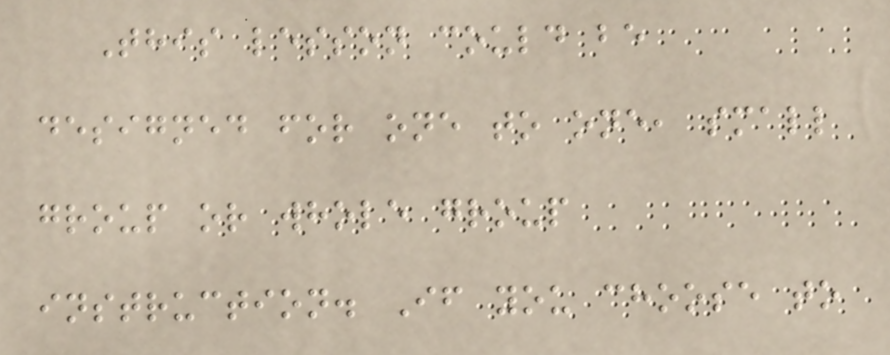This lesson could be
designed for one to one, small
group or whole group
instruction. If you choose to
